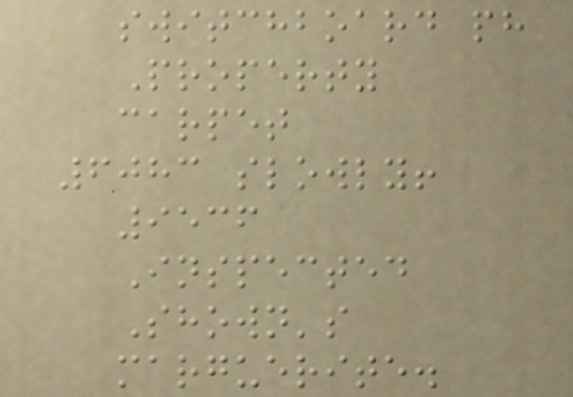switchboard ph
Property
carpet
6083 slowly!
9536
Inspected
Shown's
marguerite.
